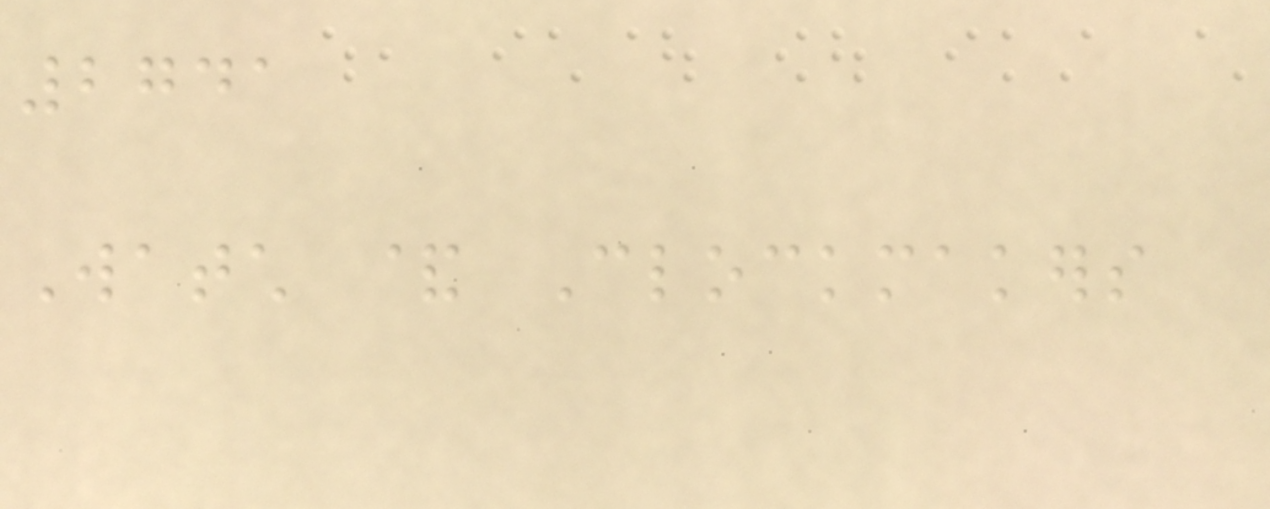2741
Watch & Clockmakers
